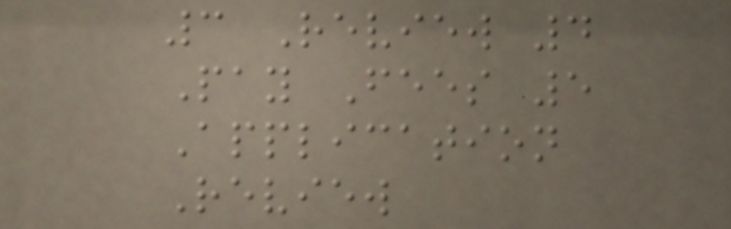3 Review 4
Pay Fees 5
Application
Review
